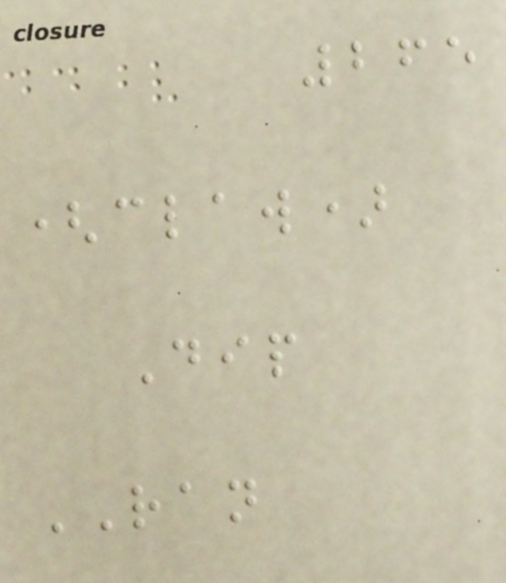265
(claw)
Dip
RAN
